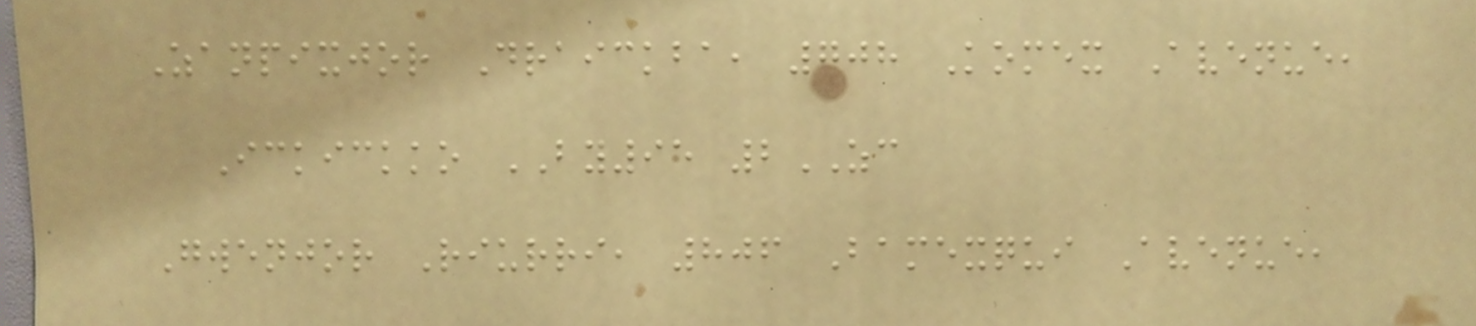Zanpixjor Draickba, 708 Komex Avenue,
Ickickko BY95 2ZC
Gwenjor Riurri, 806 Bamexqui Avenue,
